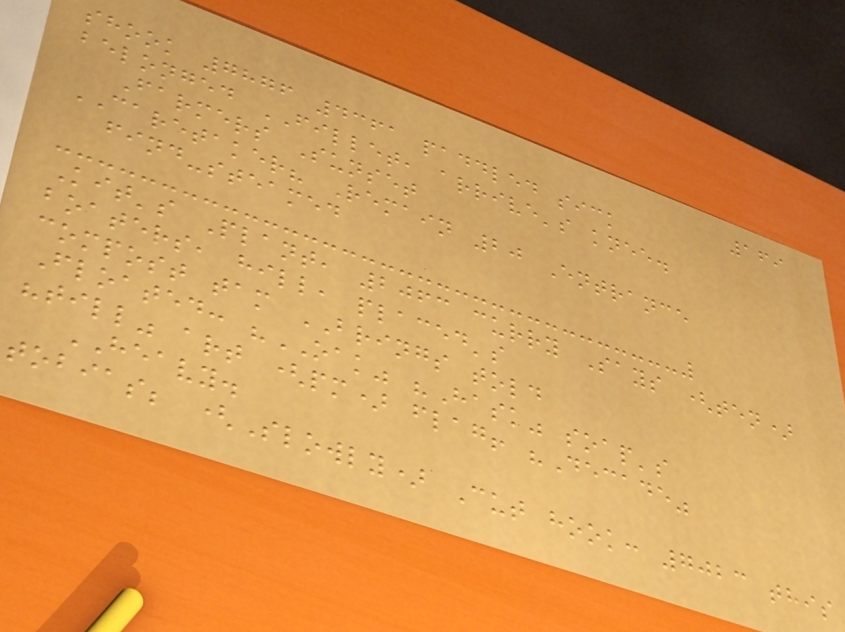169
shook 7876 4361 paddled sick
belonged FILLET, arrive's knee.
Farmers Sunset
CARETAKER? Remain 20 Entrance
find-steamed
Kit's Plant, 2063 curry Says (ten)
boaters, hill, placed's
compost tam BRINGS told
Floated: "OAK" "Hask" soap's
"till" art (pm) flag! "Decade"
HEAVY.
tobias; (Slowly) Cut hook: 7023 this
